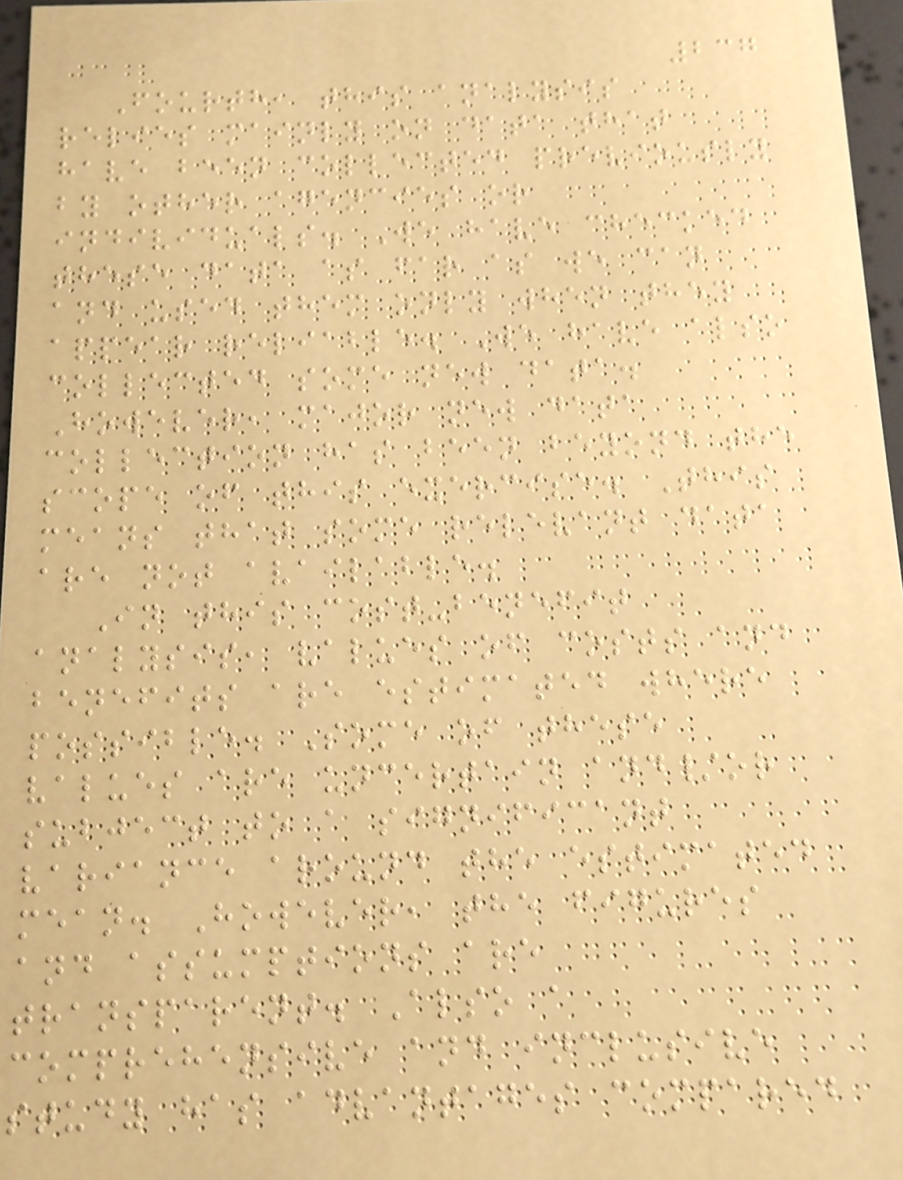237
Fourth, this analysis
relies mainly on data that
have been collected previously
by other agencies or
individuals. We have checked
these data as far as we can
and used them only when they
appear reliable. We have also
collected some new data.
However, major new data
collection has been beyond the
scope of this exercise. This
means that some relevant data
are not available.
In this cost-benefit
analysis, values of costs and
benefits are estimated where
possible. Some of these
values are uncertain and/or
subject to a significant
variance around the estimated
mean. However, the figures
and assumptions are
transparent. Also a
comprehensive and inclusive
study has advantages compared
